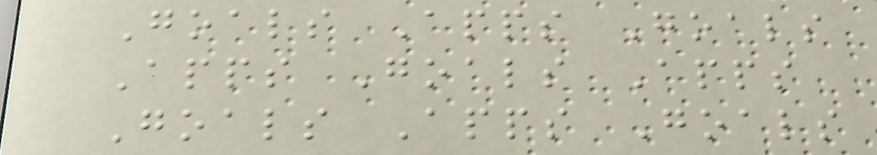Goals Apps Goals
Apps Goals Apps
Goals Apps Goals
